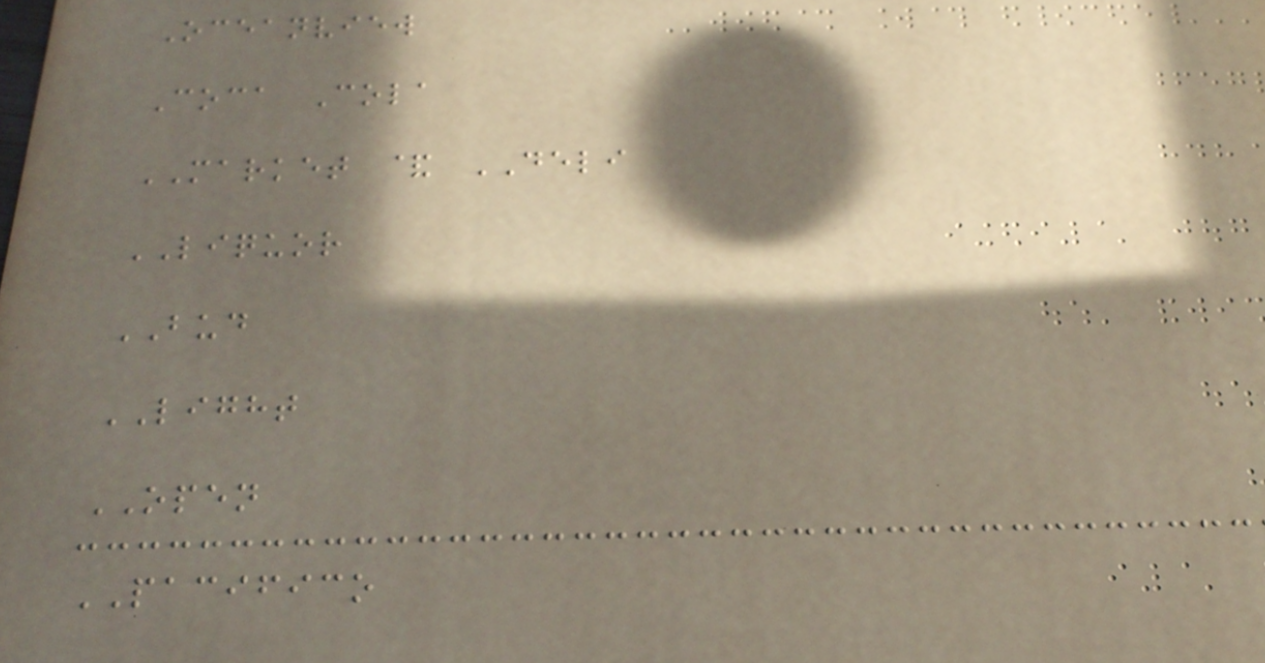Oceanview
Coca Cola
MARKET & DELI
LIQUOR
BUD
LIGHT
OPEN
PACIFICO
